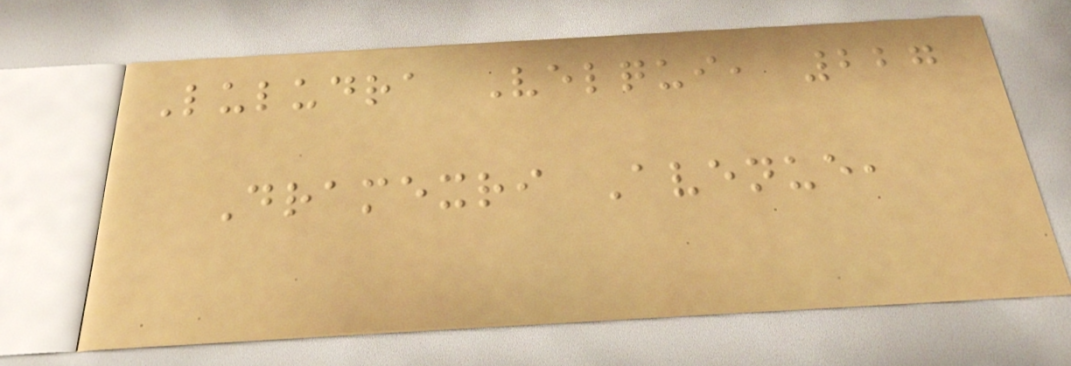Luludra Velqui, 227
Dramexri Avenue,
